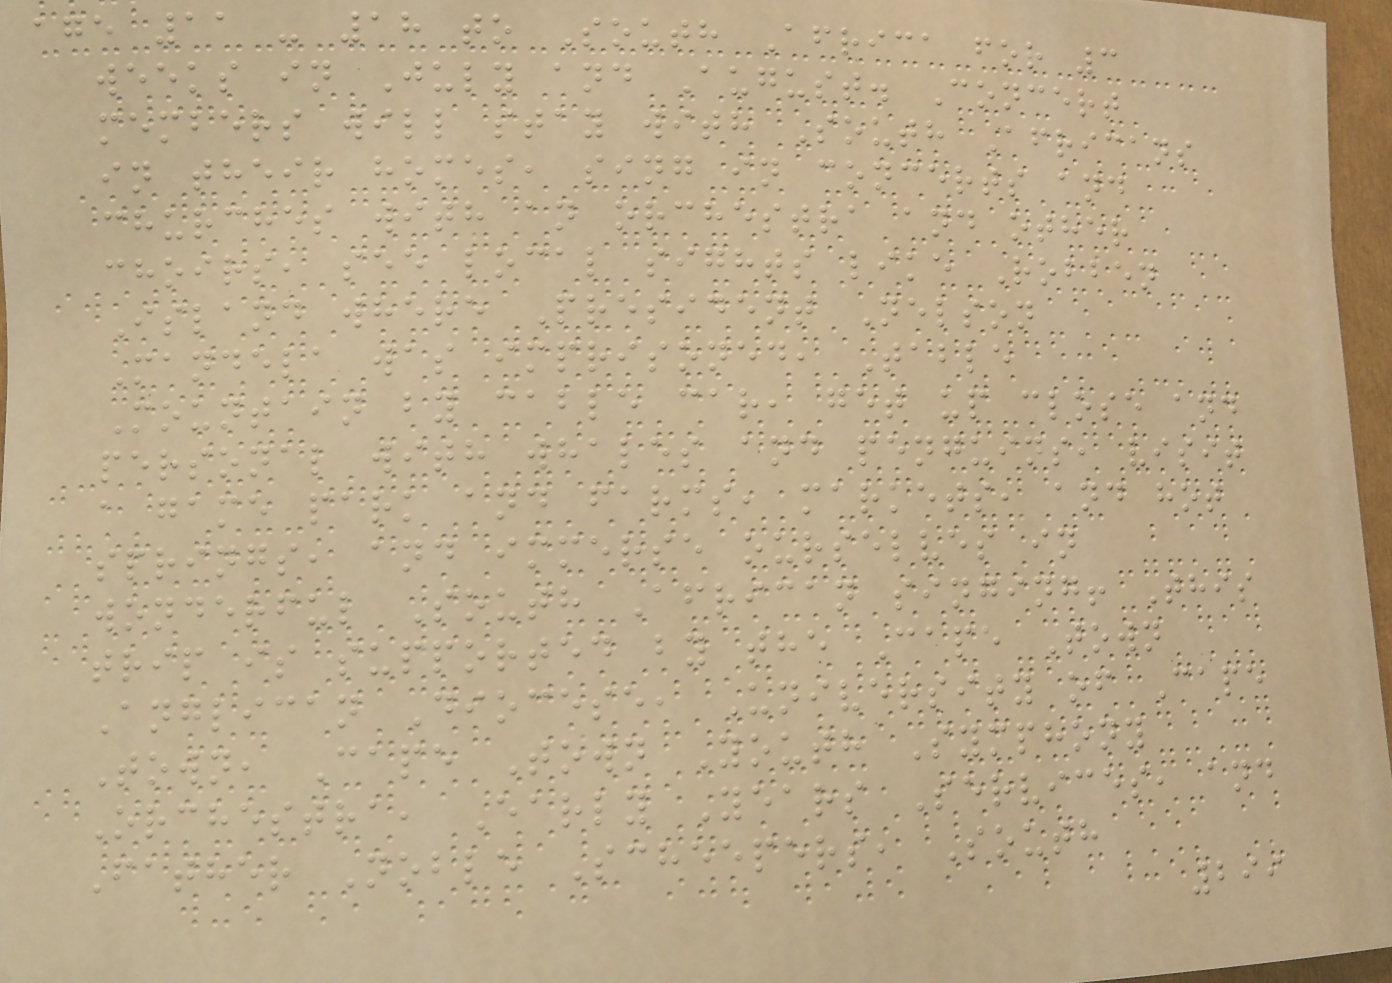age 11 - 18 to South Africa for 3
weeks in July and August. Concert
members will stay with South Africans
in their homes, sing in concerts and
churches with an orchestra and other
choirs, see local sights like Robben
Island where President Nelson
Mandela was imprisoned, Table
Mountain by cable car, get up close and
personal with whales and penguins, visit
a game park and farms, markets, and hot
springs, and immerse ourselves in
wonderful South African singing! This
trip is supported by the Cape Town
Anglican Diocese, University of Cape
Town, Cape Town Youth Symphony
Orchestra, Early Years Services, and
Father Noble Scheepers, South
299
